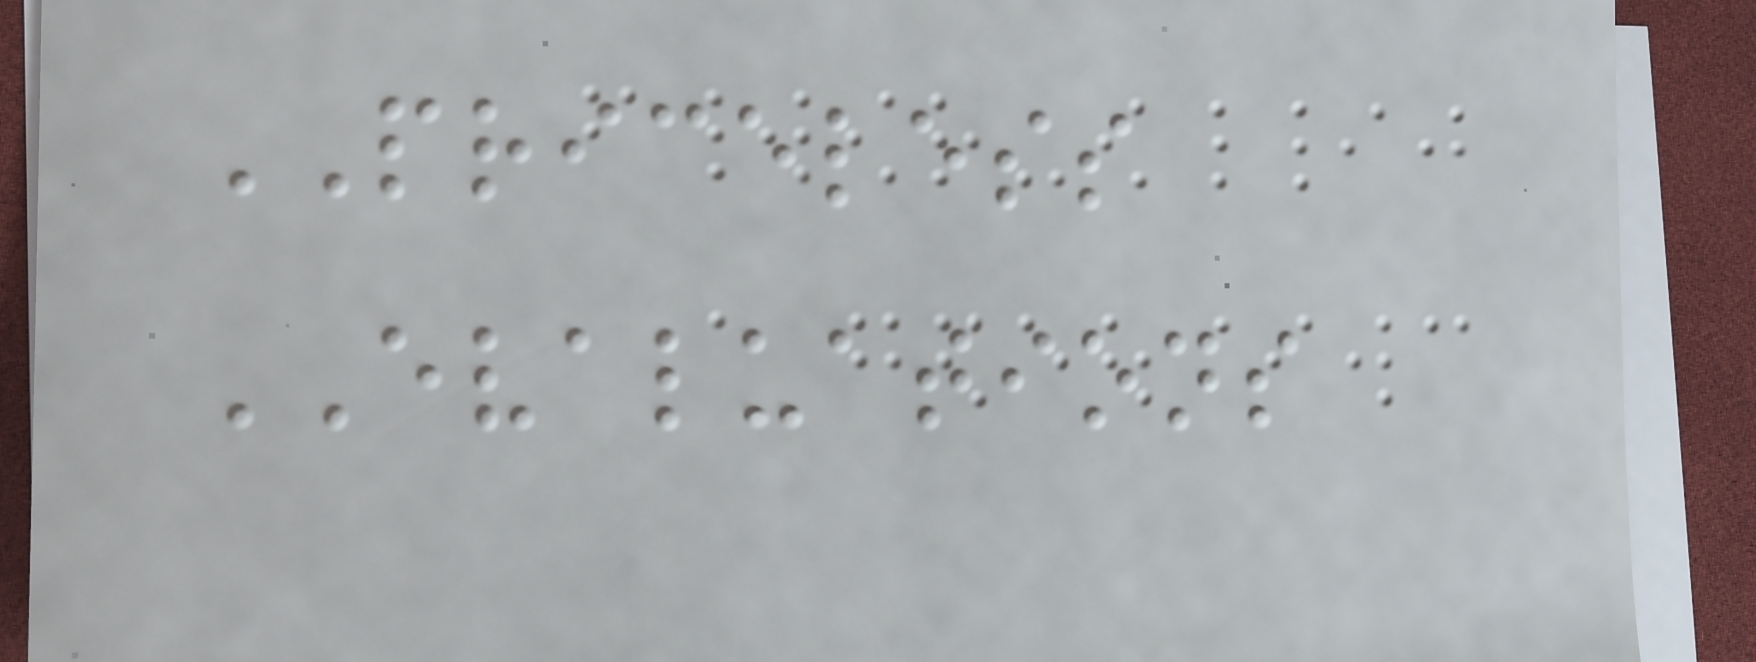PRICELESS
EVALUATIONS
